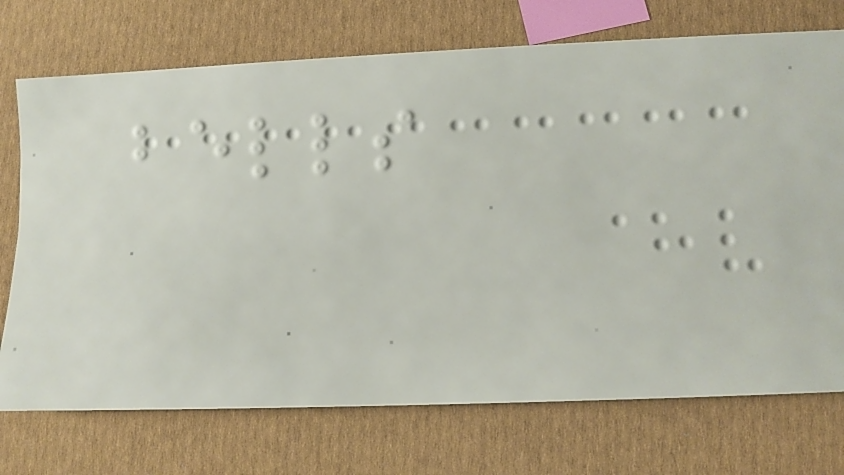bells
